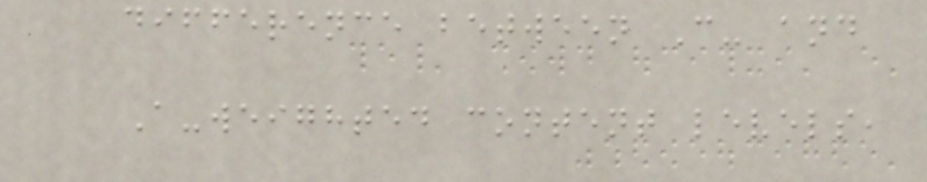difference between C- and
A-weighted content levels,
